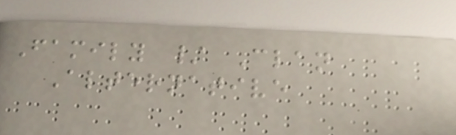Family / Clan
Alternative
